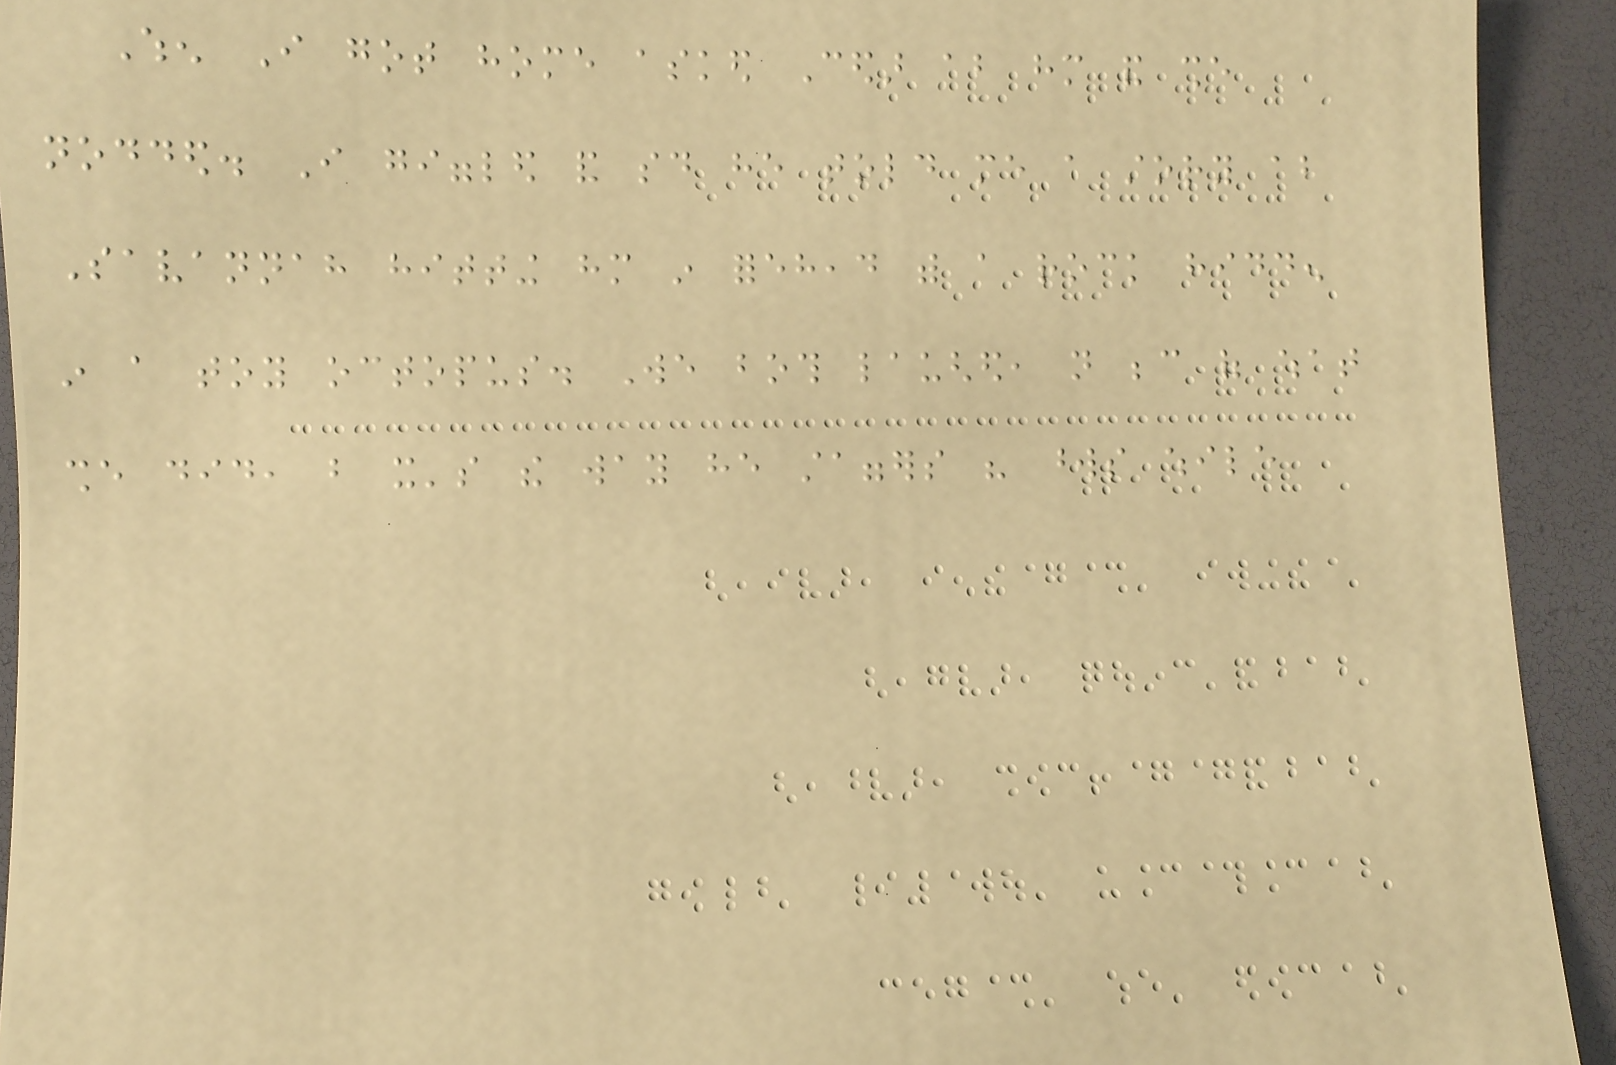When I got home asked Cedar about him and she
nodded. I giggled and said he told me a story about
Savannah hitting him in forehead with a rock hidden
in a toy octopus. We both laughed, not because of what
she did, but it's the way he staggers his words while
